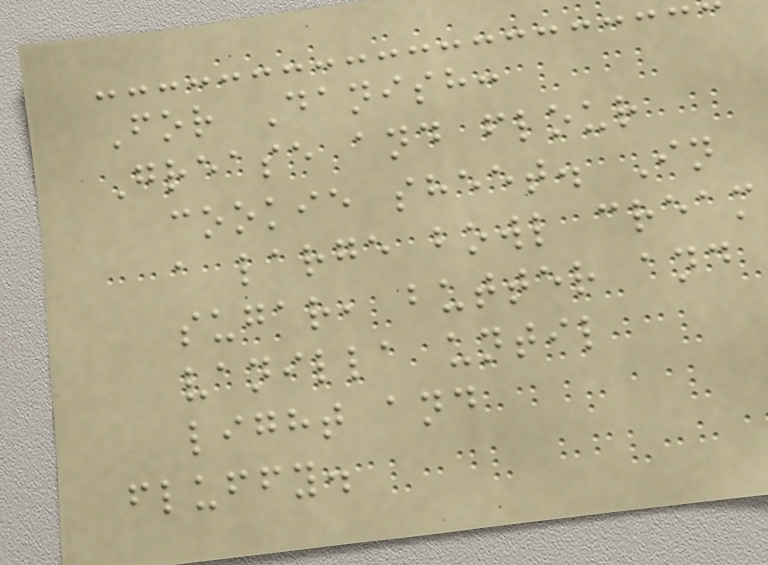For Danish:
Grease and flour
cookie sheet. In
a large bowl cream
sugar, butter and
vanilla until
light and
fluffy.
